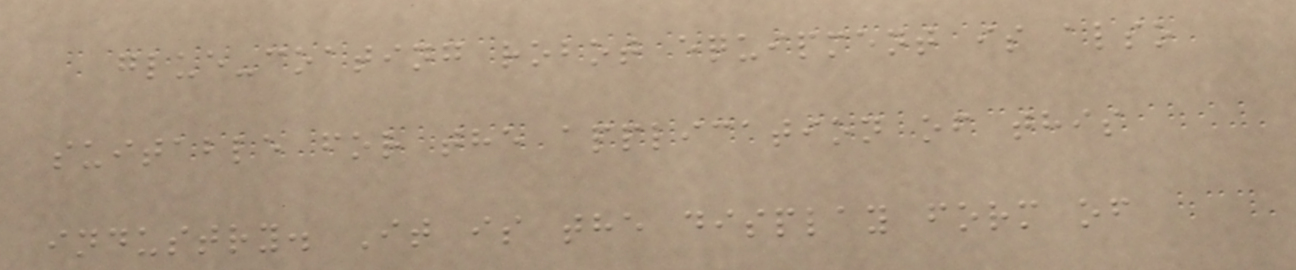glue-coating robot equipment is also
suitable for the application of this
industry. It is the display form of
